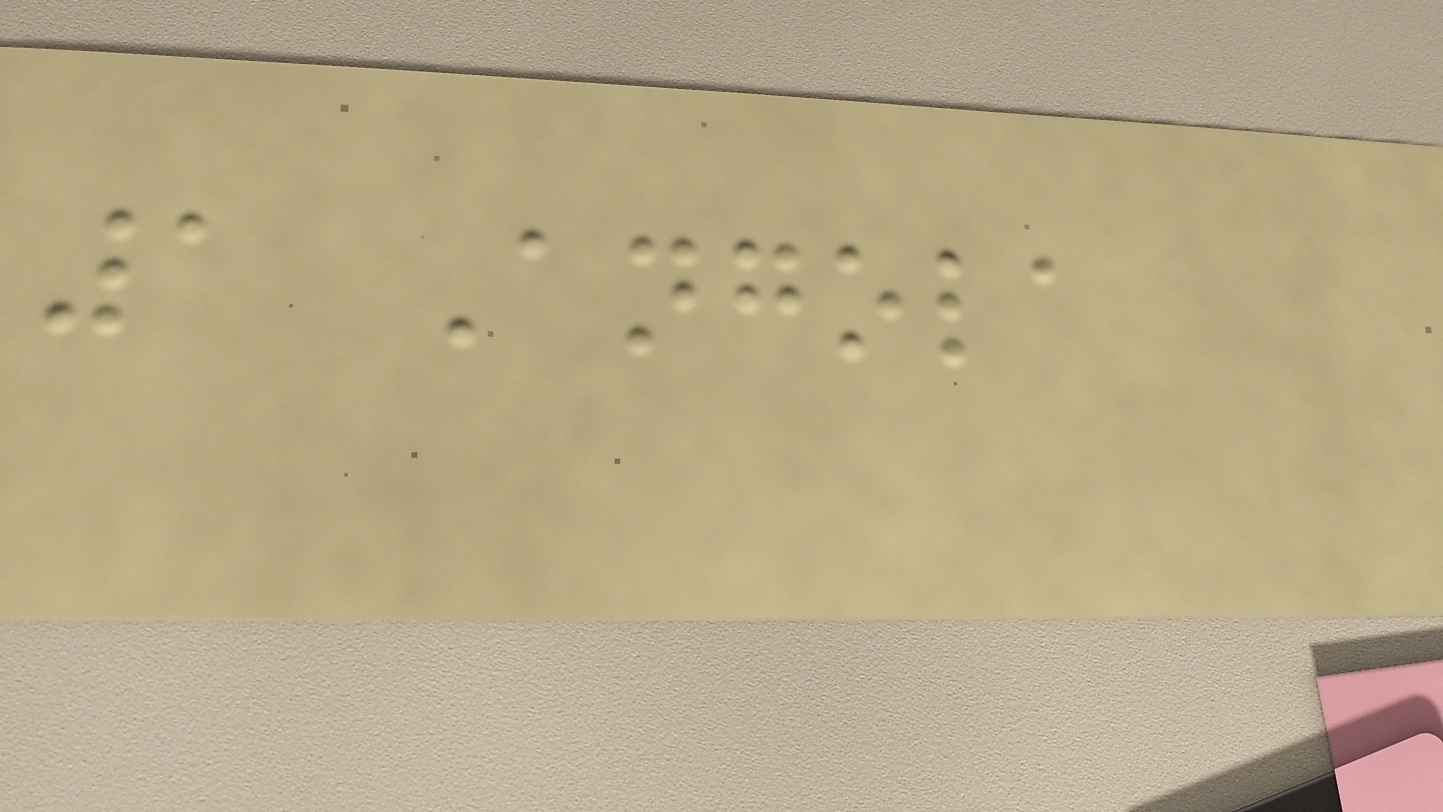1 Angola
